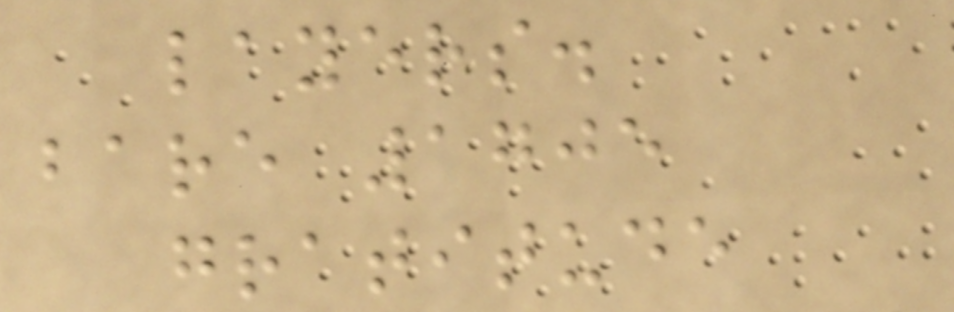layers.
bare 1705
gratitude
